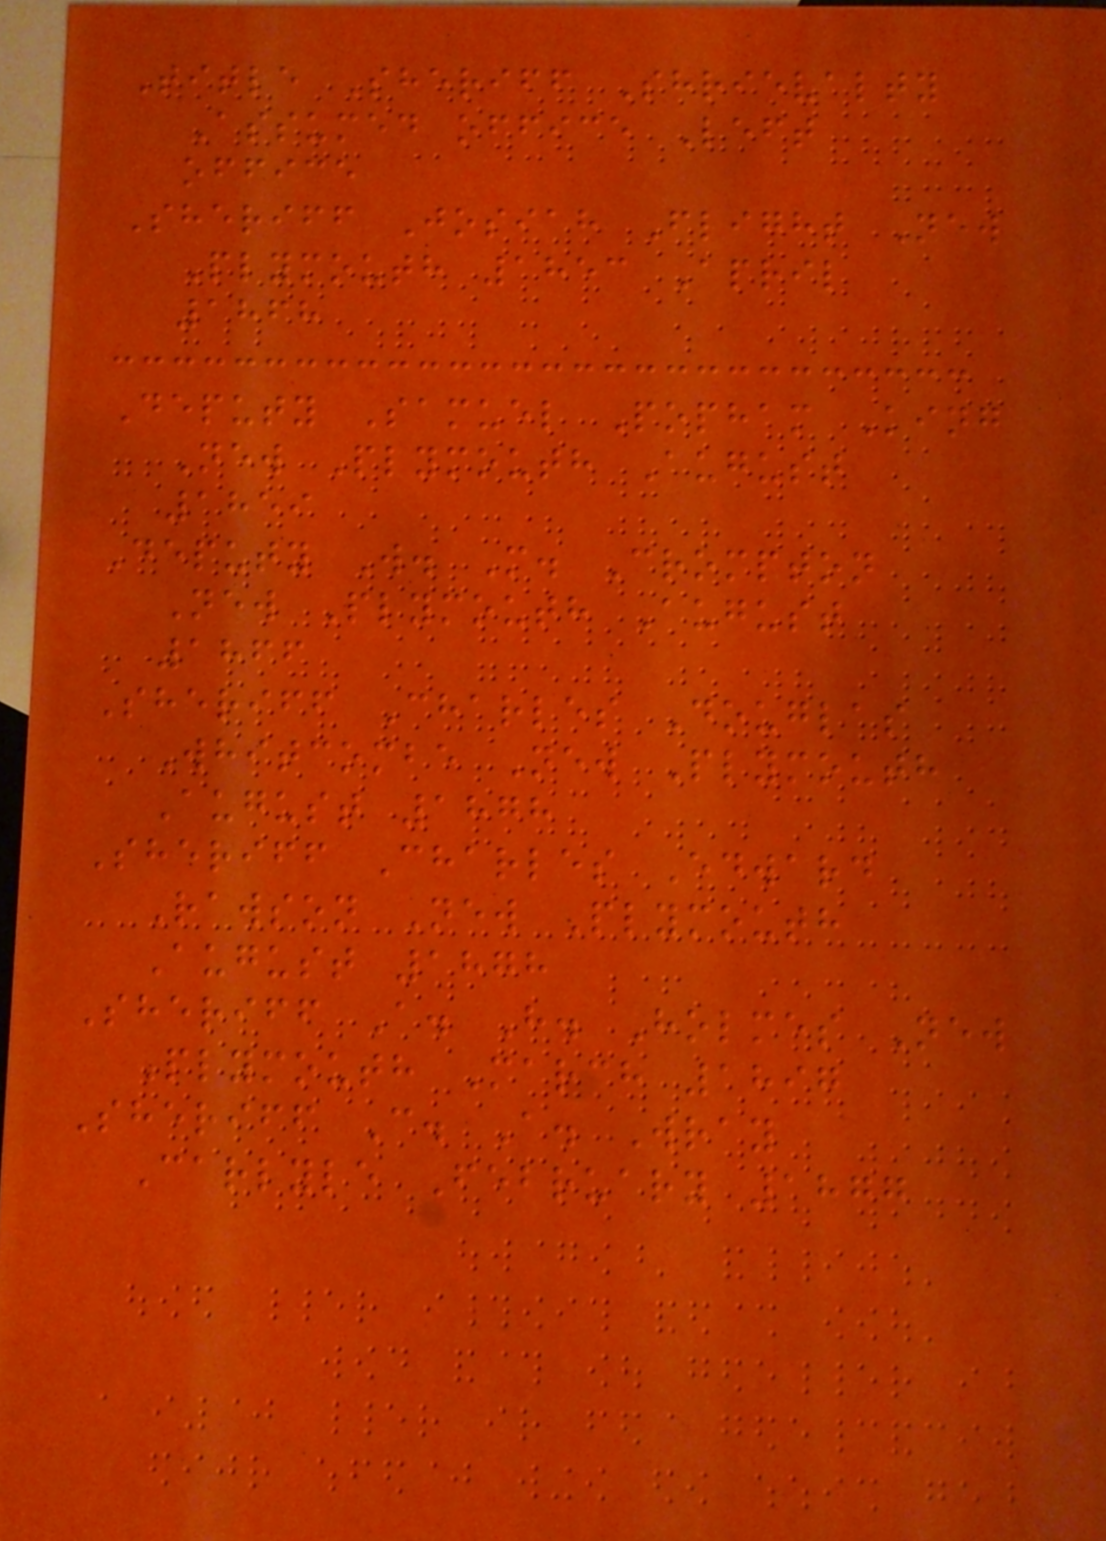Title Sheriff Shrievalty
Assumed office Left
office
Sheriff Josiah Flight New
Plymouth 1853 April
1868
Deputy Samuel Popham King
New Plymouth August
1859
Deputy W. M. Crompton
New Plymouth August
1866
Sheriff Charles Douglas
Whitcombe New Plymouth
August 1878
Sheriff Charles Edward
Rawson New Plymouth
August 1878
Sheriff A. H. Holmes New
Plymouth March 1897
Sheriff C. A. Wray
Carlyle February 1877
